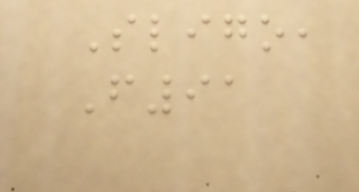Sligo,
F91
